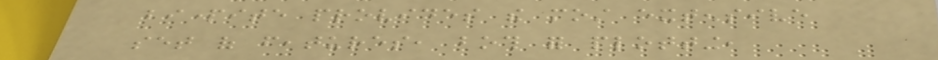bipartite provides the most extensive
set of features, both for plotting,
